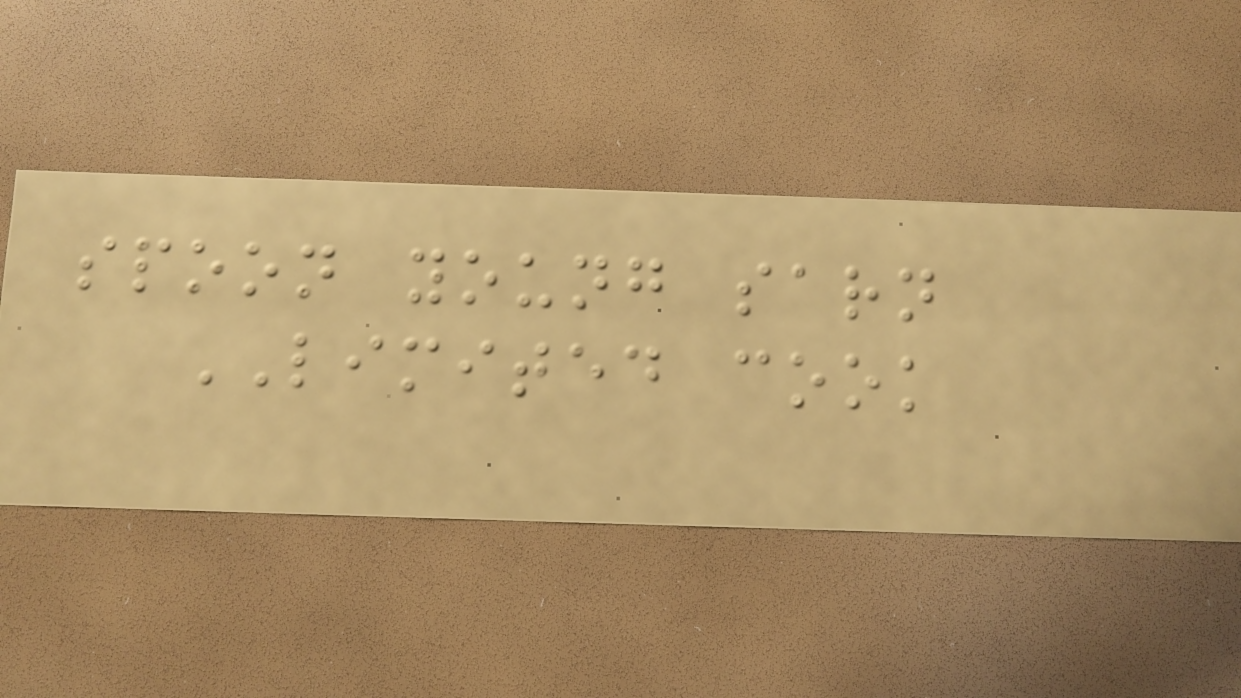spoon young sarn
LIMITED cook
